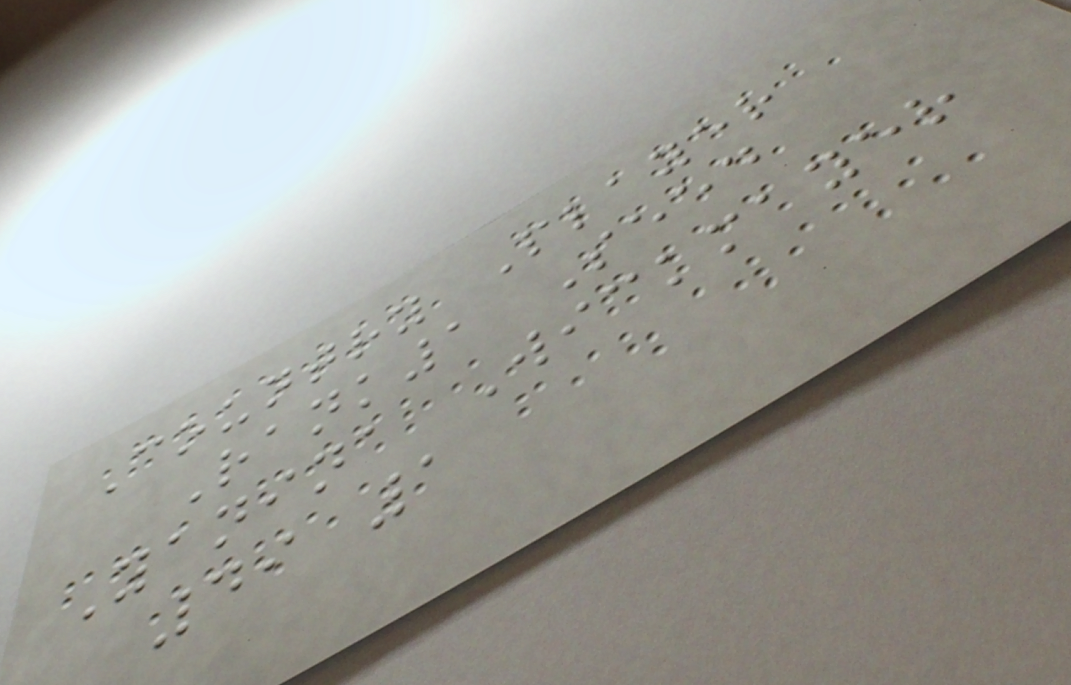Country Player
Rank1 Seed
Yanina Wickmayer
49 1
